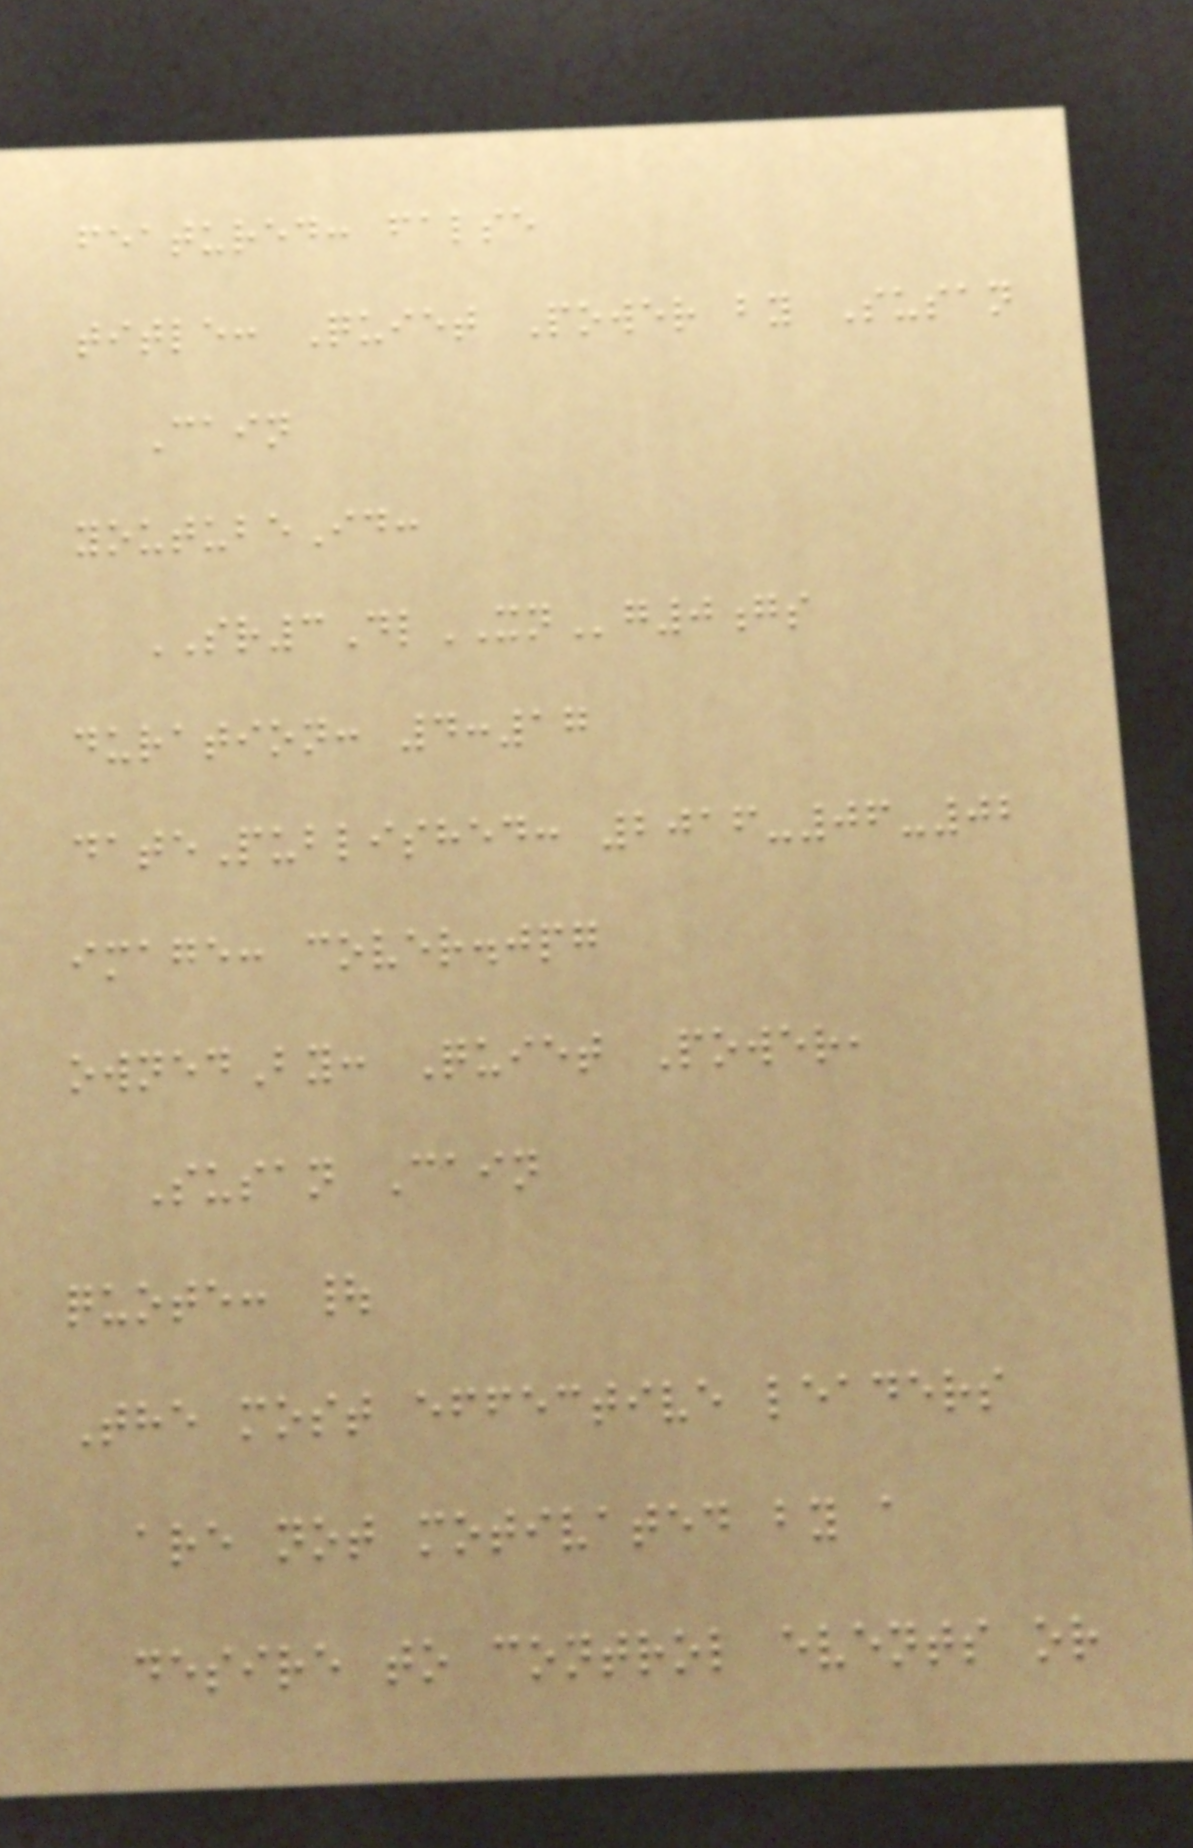featured: false
title: Quiet Power by Susan
Cain
youtubeId:
SR3DlXNg0gs
duration: 4:17
datePublished: 2016-06-02
image: cover.jpg
ownedBy: Quiet Power,
Susan Cain
quote: |
The most effective leaders
are not motivated by a
desire to control events or
